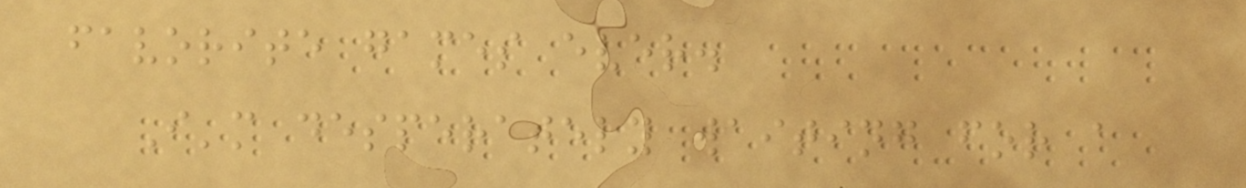favorite games ever.
I'm desperately waiting for a
